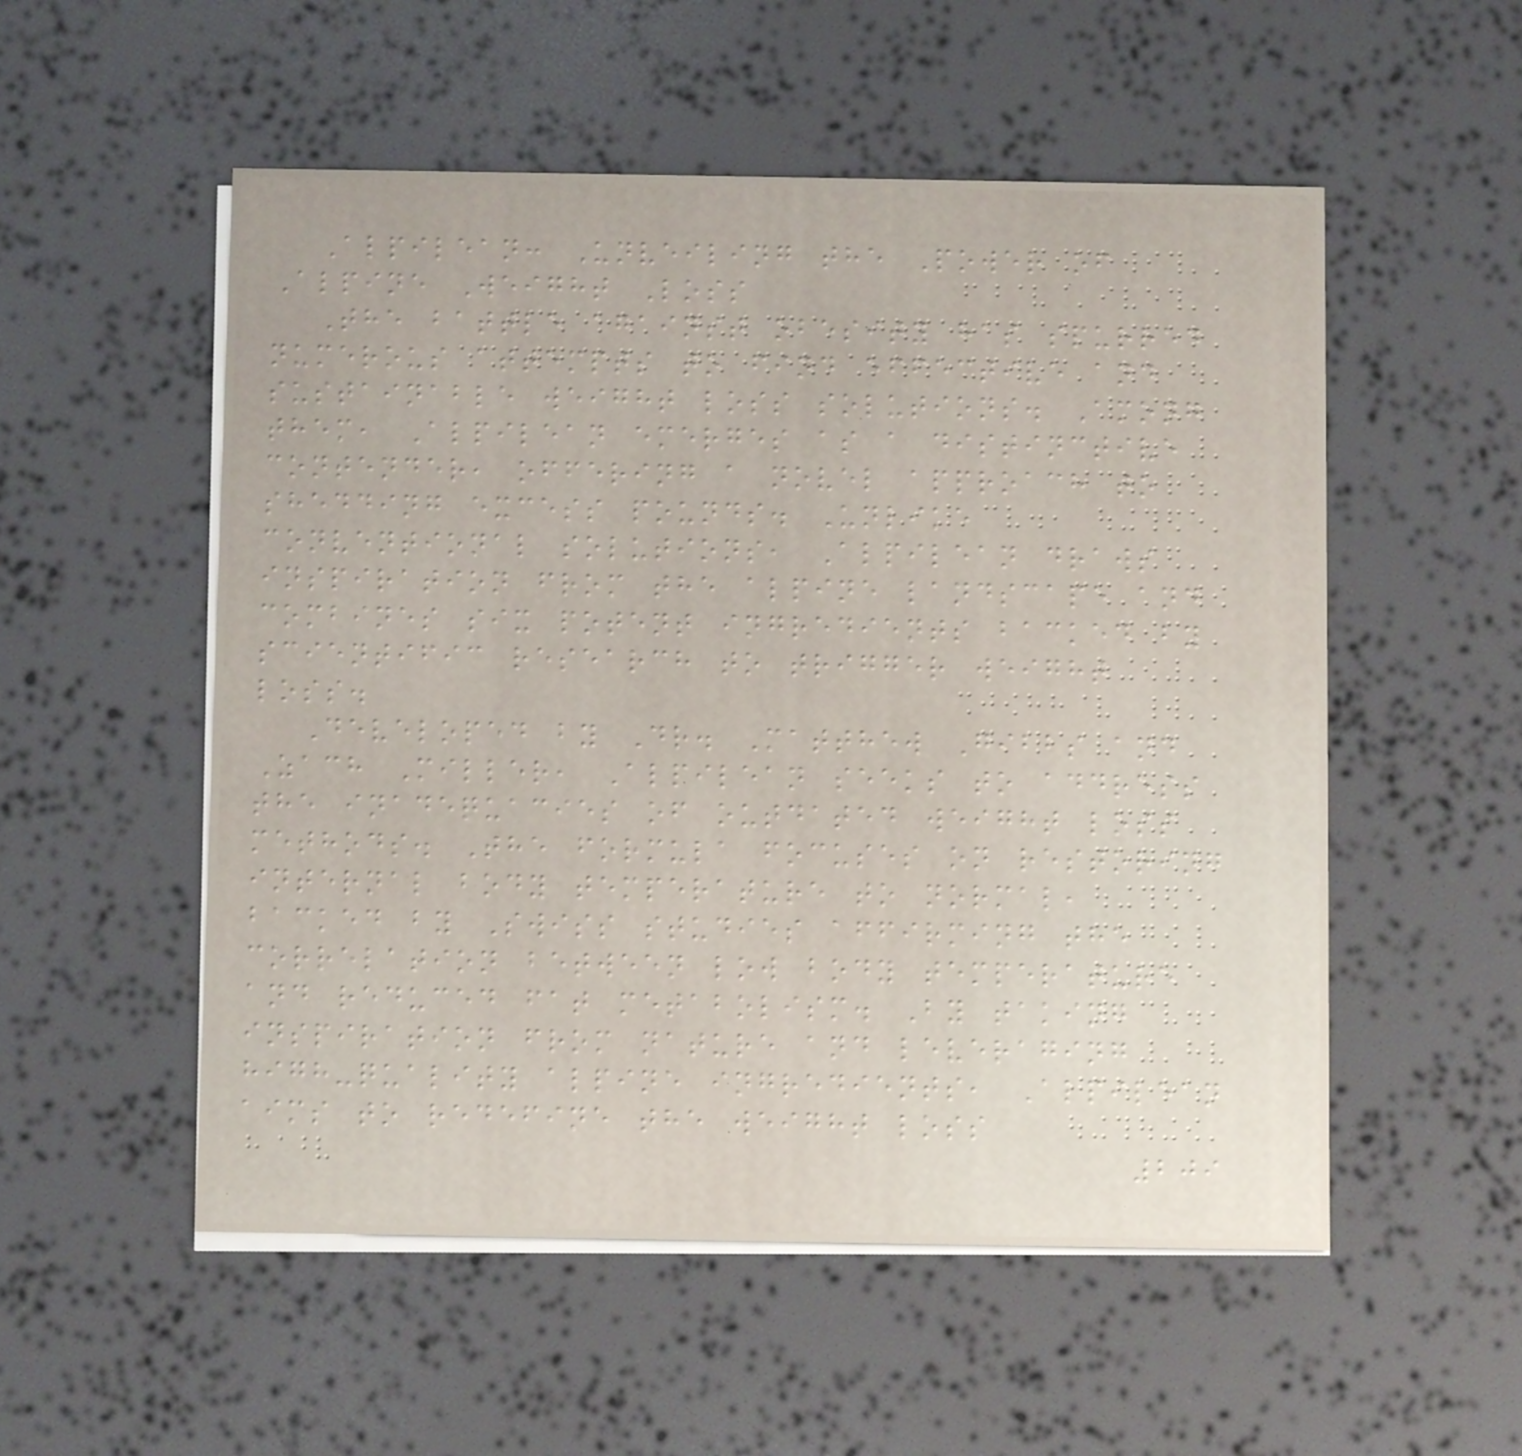Alpilean: Unveiling the Power of
Alpine Weight Loss
The battle against obesity has spurred
numerous attempts to find effective and
sustainable weight loss solutions. Among
them, Alpilean emerges as a distinctive
contender, offering a novel approach to
shedding excess pounds. Unlike
conventional solutions, Alpilean draws
inspiration from the alpine landscape and
combines six potent ingredients backed by
scientific research to trigger weight
loss.
Developed by Dr. Matthew Gibbs and
Zach Miller, Alpilean seeks to address
the inadequacies of outdated weight loss
methods. The formula focuses on restoring
internal body temperature to normal,
backed by Swiss studies affirming the
correlation between low body temperature
and reduced fat metabolism. By taking
inspiration from nature and leveraging
high-quality alpine ingredients, Alpilean
aims to redefine the weight loss
209
